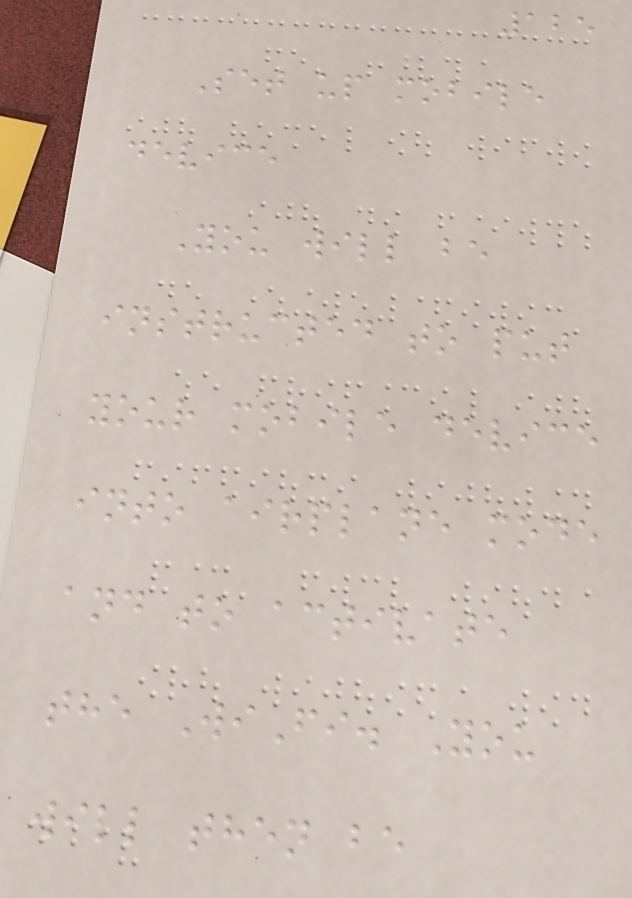125
Set up mobile
device
You will be
instructed to put
your mobile device
into airplane mode
and to activate
the WiFi. You
will then be
